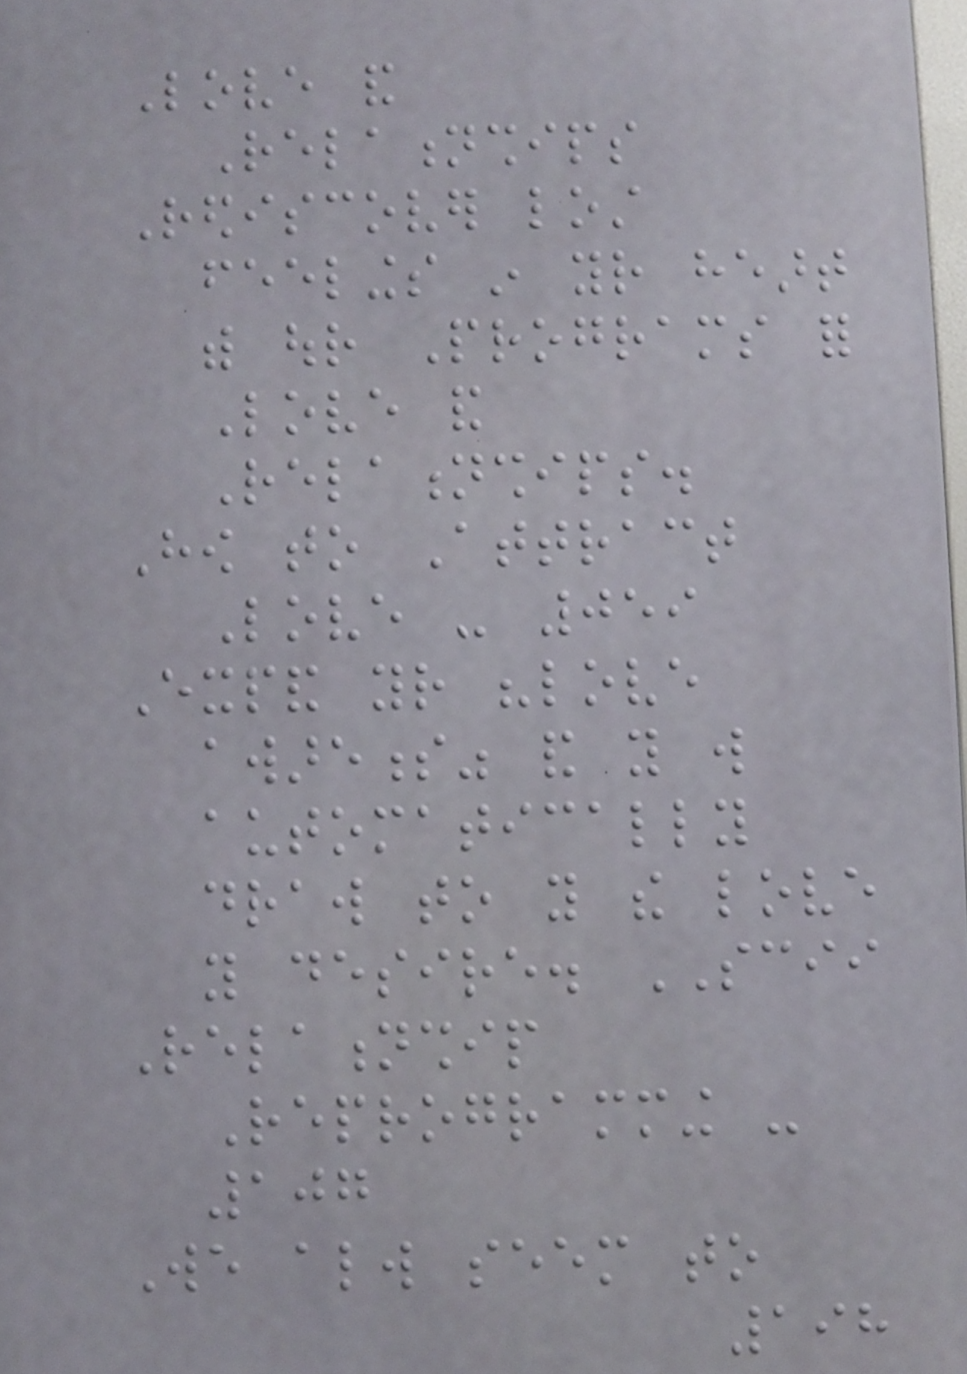Love and
Relationships
Rediscover lost
feelings in your heart
with our Programs for
Love and
Relationships.
How to Attract
Love - 059
Expand your "love
awareness" and you will
automatically
draw to you the love
you desire. SCII
Relationship
Reprogramming -
107
We always seem to
198
